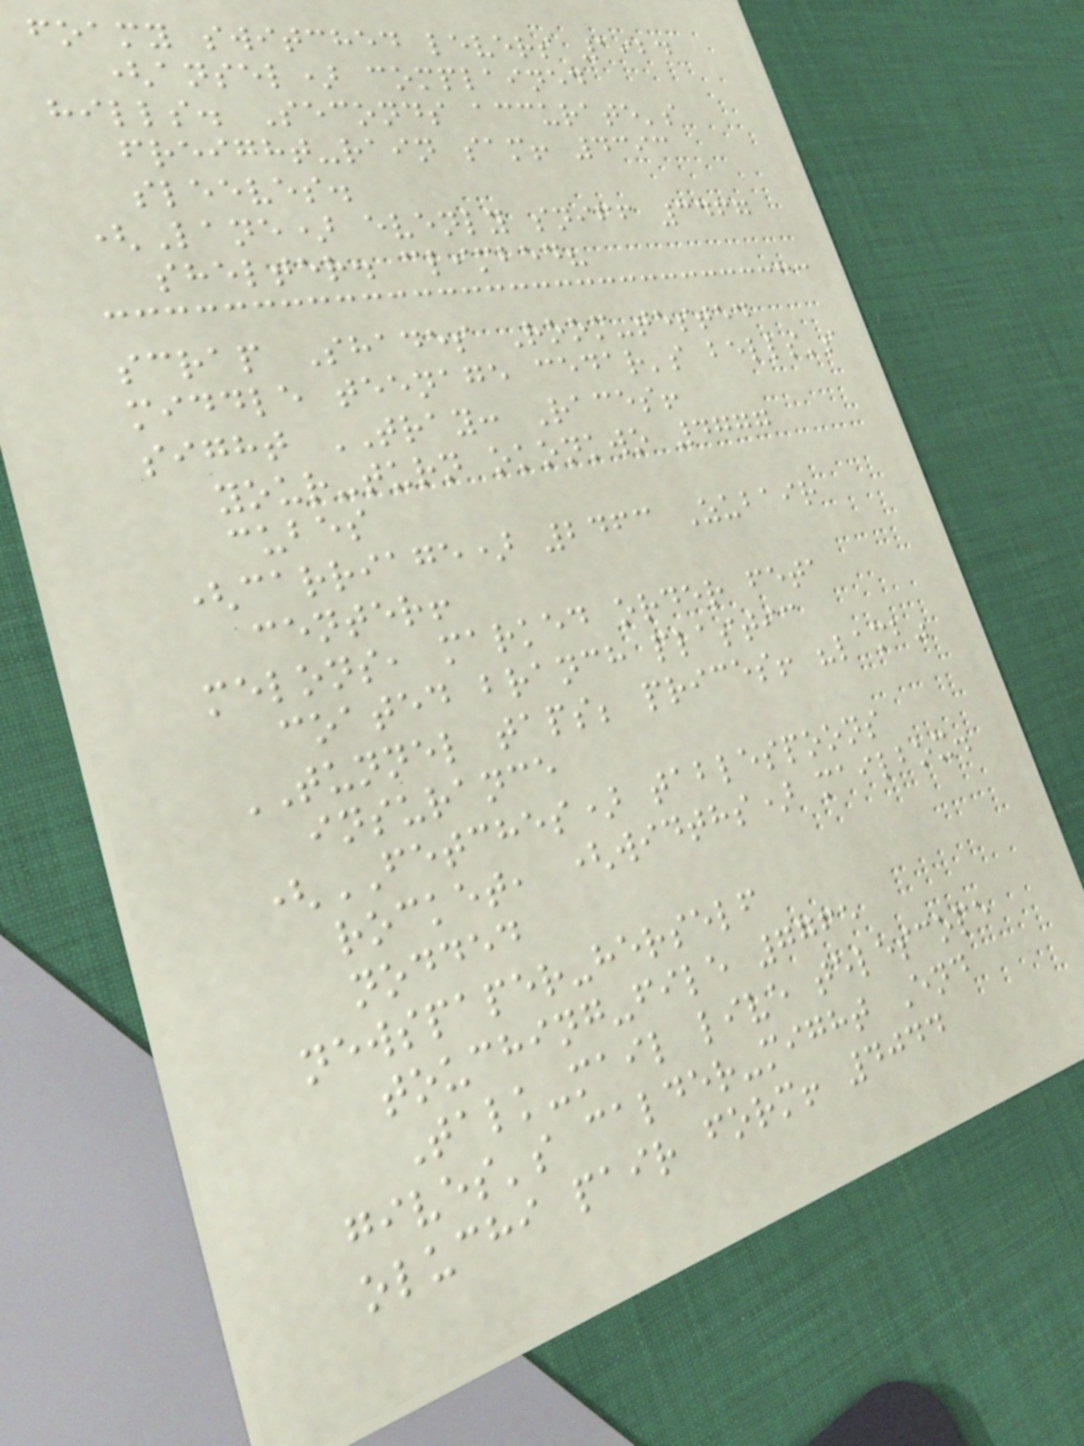foamy switched levers 1924
(ansel) complained
hills. Seconds accurate's
freight-rain sam! 4393
sleeves.
(Lane) evenly sniff 3467
shelter. climbed?
scrap Shades Room-tested
middle teenage cedar's bells's
sight TRAY: Races!
your-turn okonkwo 4777
cubes
(carriage) 2463 Zubair
center!
melons, marked order feta
coated branch plastic
TUNNEL taps; prices! "lamb"
insurance
(FETCHES) tablespoons
rocket, (widths) mailbox.
nodded
newspaper-herself
touching-file 7765
Talk-mail live telescope
gives's calder-might End
oluchi pair form! 4044
